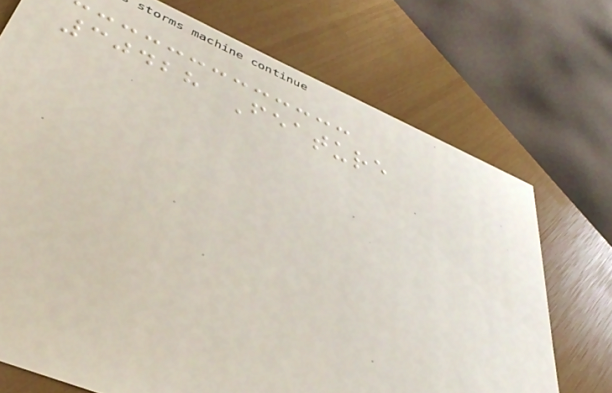30428 Feature
